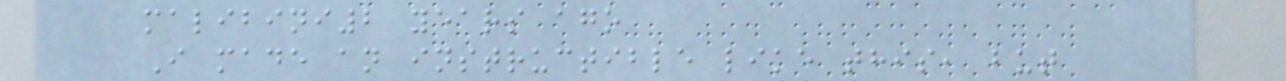malibini2 years ago
I made an instructible like this, but
